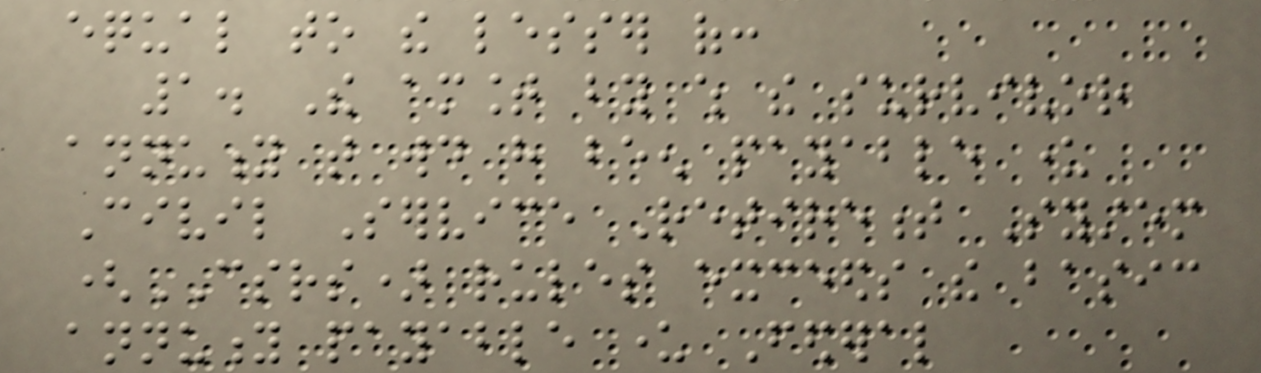equal to the lesser of:
1. The amount by which the survivor
annuity that would have been payable under
Civil Service Retirement System
(CSRS) rules exceeds the basic
annuity payable under Federal
